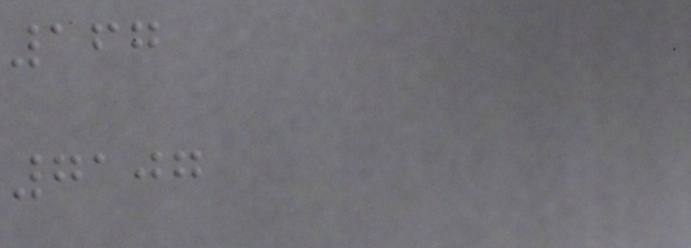167
7107
